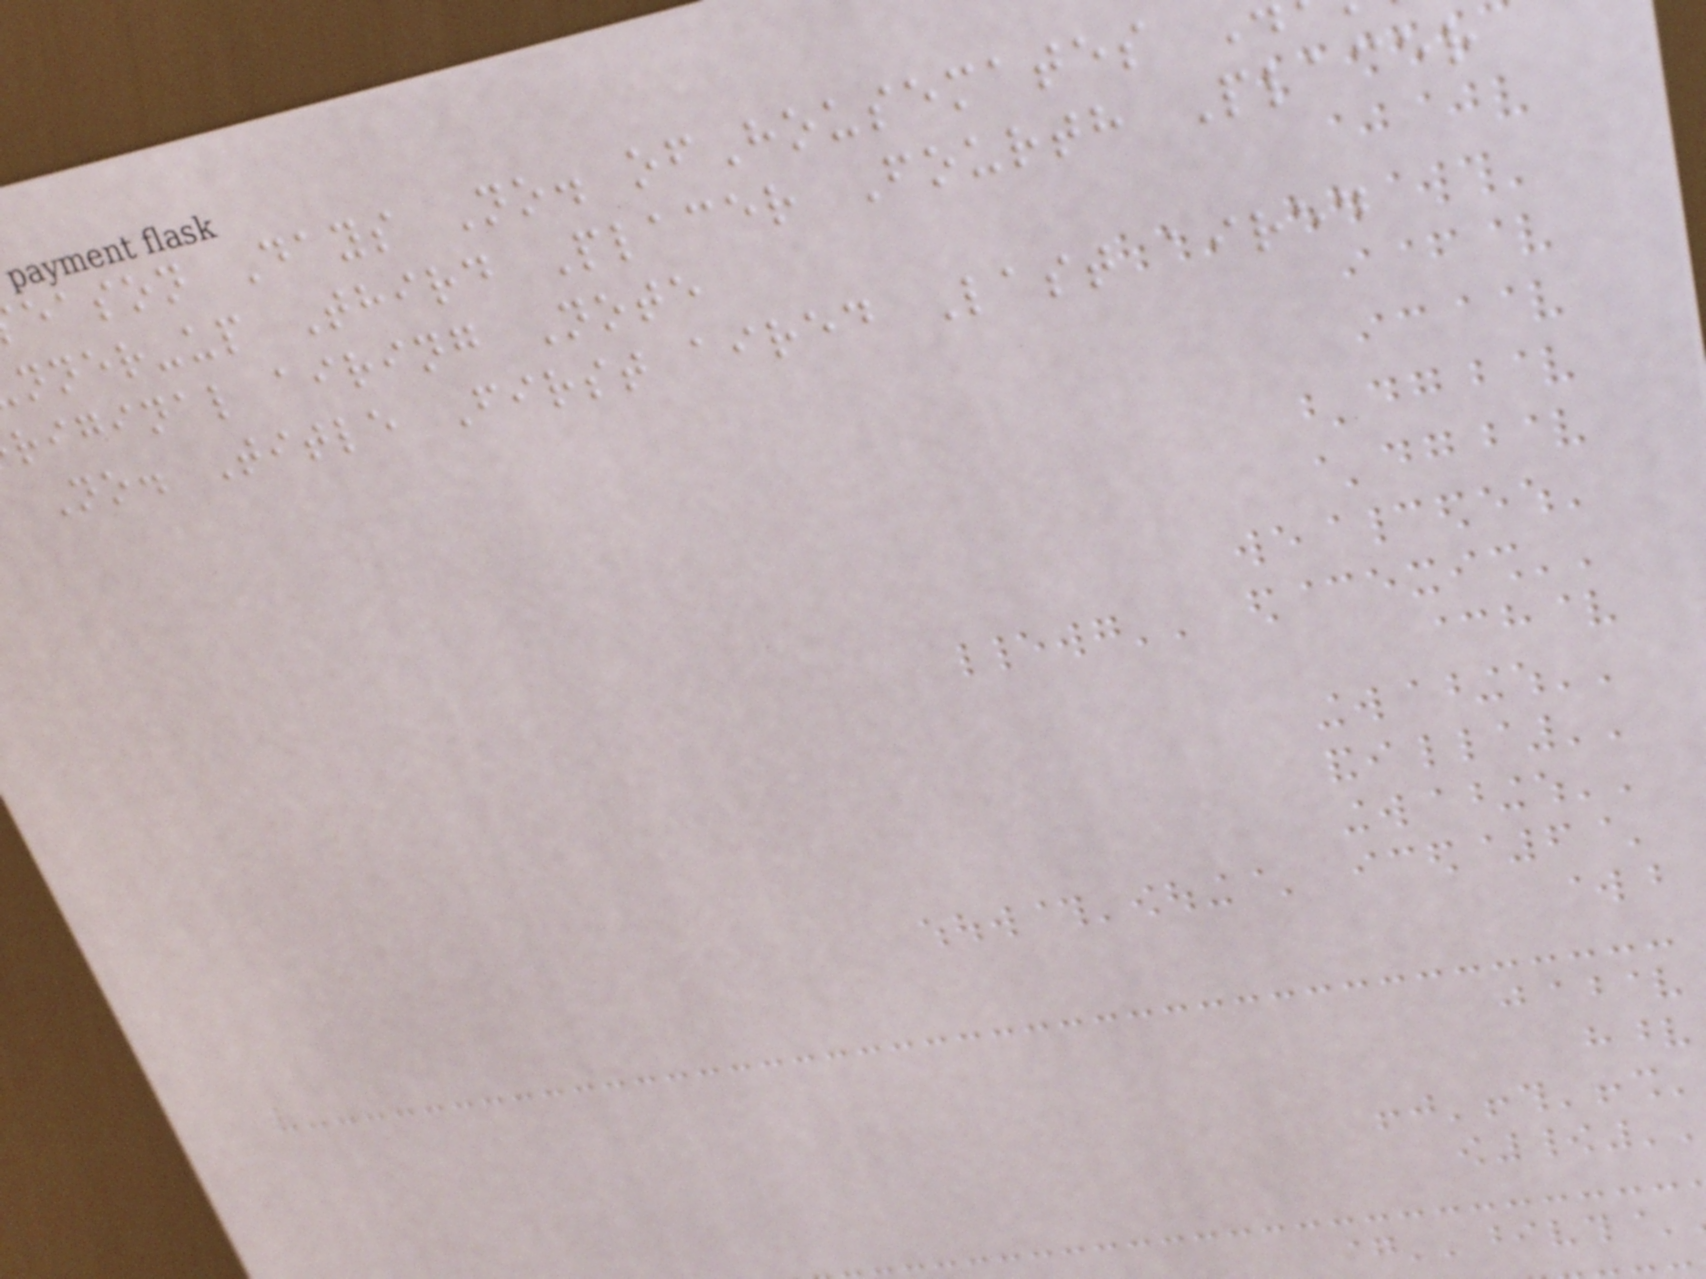eason Days No. ofHousemates
nner-up Third Placer Fourth Placer
riginal airing Note
No. Title First aired Last aired
